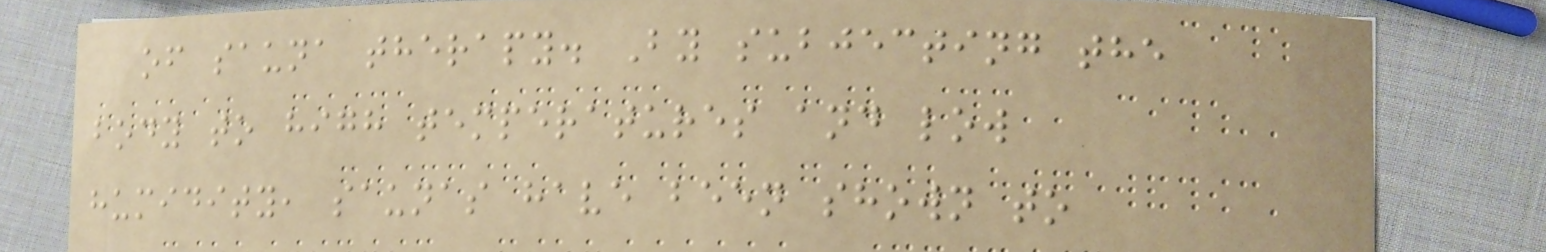of sauna therapy. By subjecting the
body to high temperatures and low
humidity, saunas have been shown to
